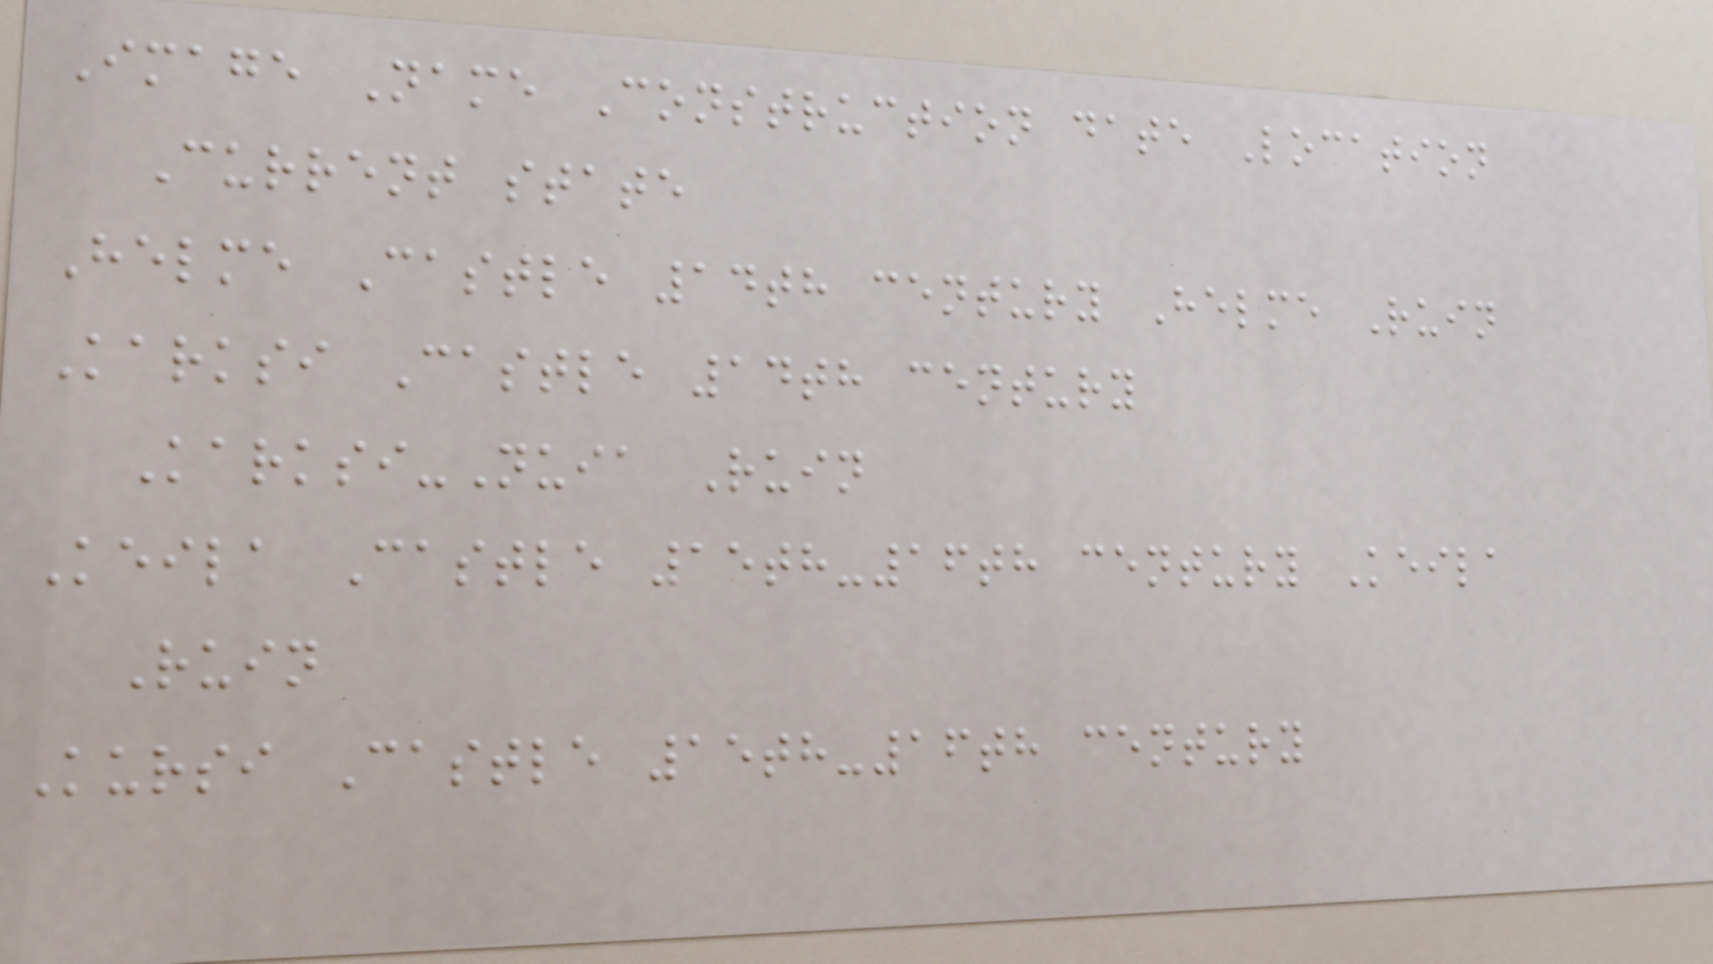Image Name Construction date Location
Current state
Helme Castle 14th century Helme Ruin
Karksi Castle 14th century
Karksi-Nuia Ruin
Keila Castle 15th-16th century Keila
Ruin
Kursi Castle 15th-16th century
